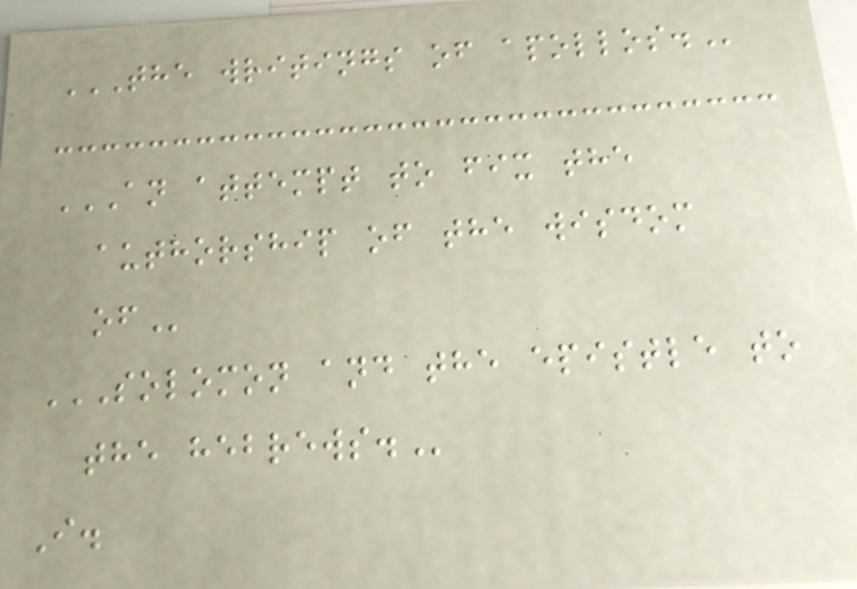THE WRITINGS OF APOLLOS.
AN ATTEMPT TO FIX THE
AUTHORSHIP OF THE WISDOM
OF
SOLOMON AND THE EPISTLE TO
THE HEBREWS.
I.
